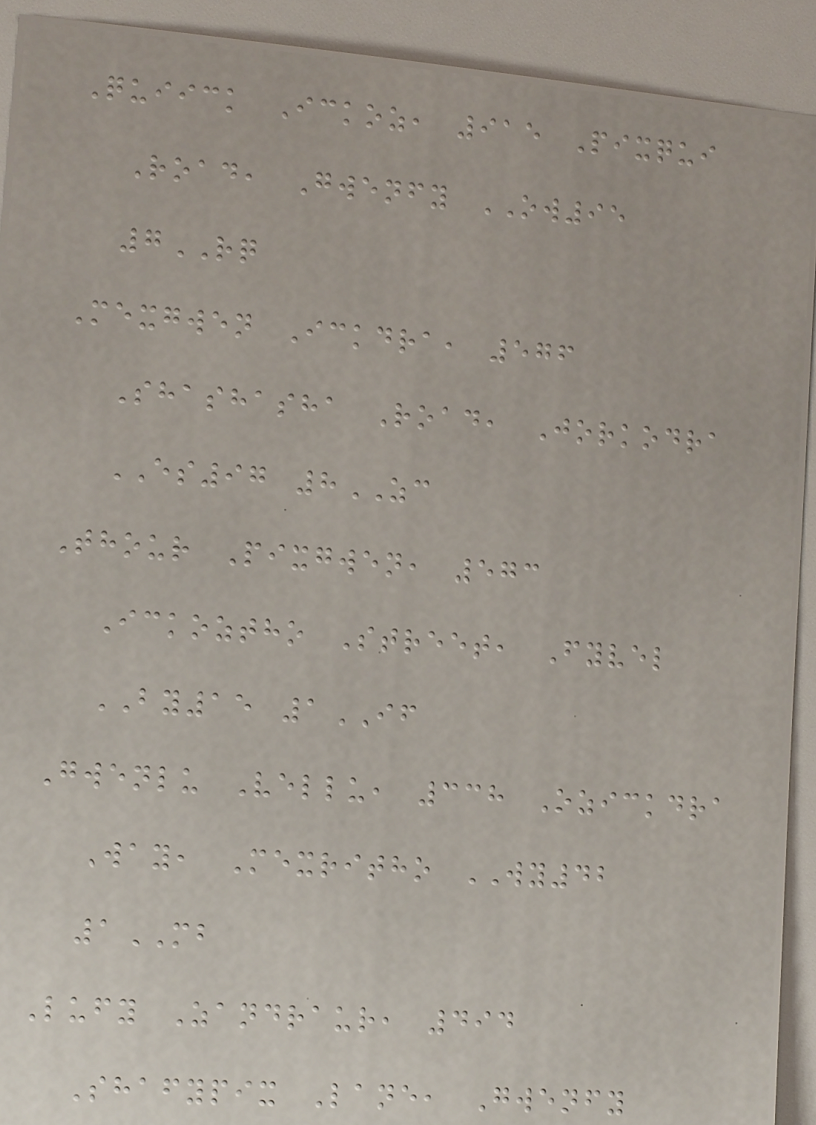Quiick Ickoz, 915 Pixqui
Road, Gwenfy OW95
7RQ
Mexgwen Ickdra, 576
Shashasha Road, Jorkodra
ES97 8ZC
Thour Pixgwen, 573
Ickoztho Street, Fyvel
BY15 1IF
Gwenlu Vellu, 338 Ozickdra
Way, Mexritho WY42
1MB
Lufy Zandraur, 494
Shafypix Lane, Gwenfy
